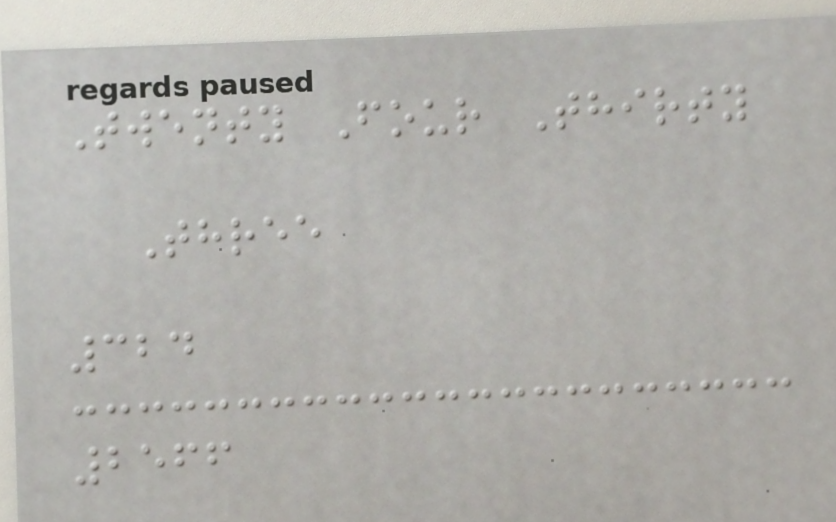Twenty Four Thirty
Three
324
2566
